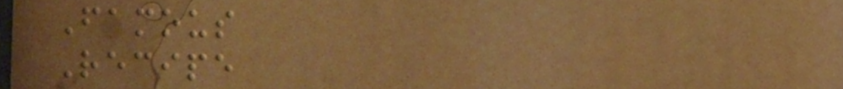Famous
Recipe
